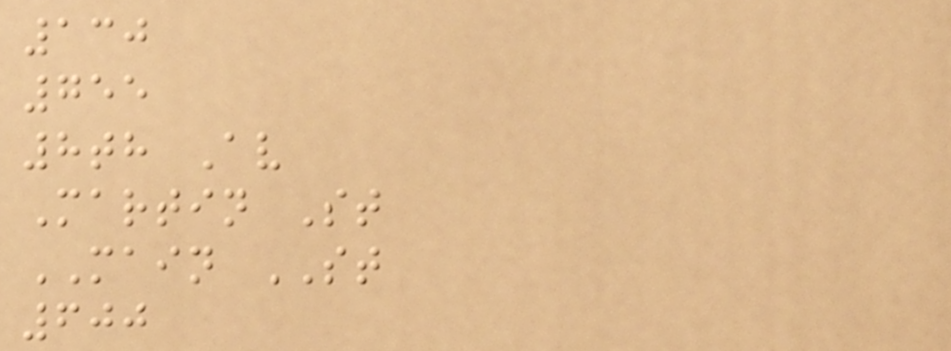130
755
8th Av
Martin St
MAIN ST
600
